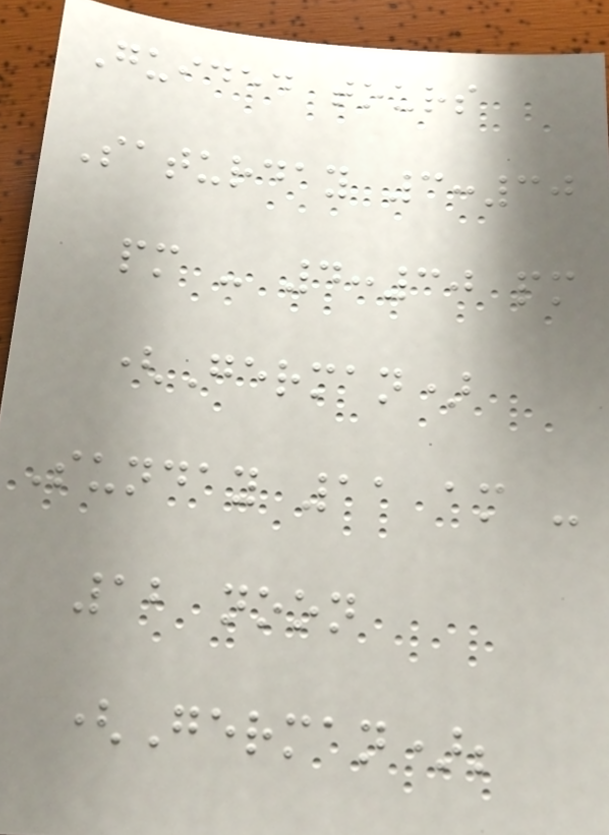Guided tours
Saturday 3:30
pm - 4:30 pm
(German)
Sunday 11 am -
12 noon
(German);
